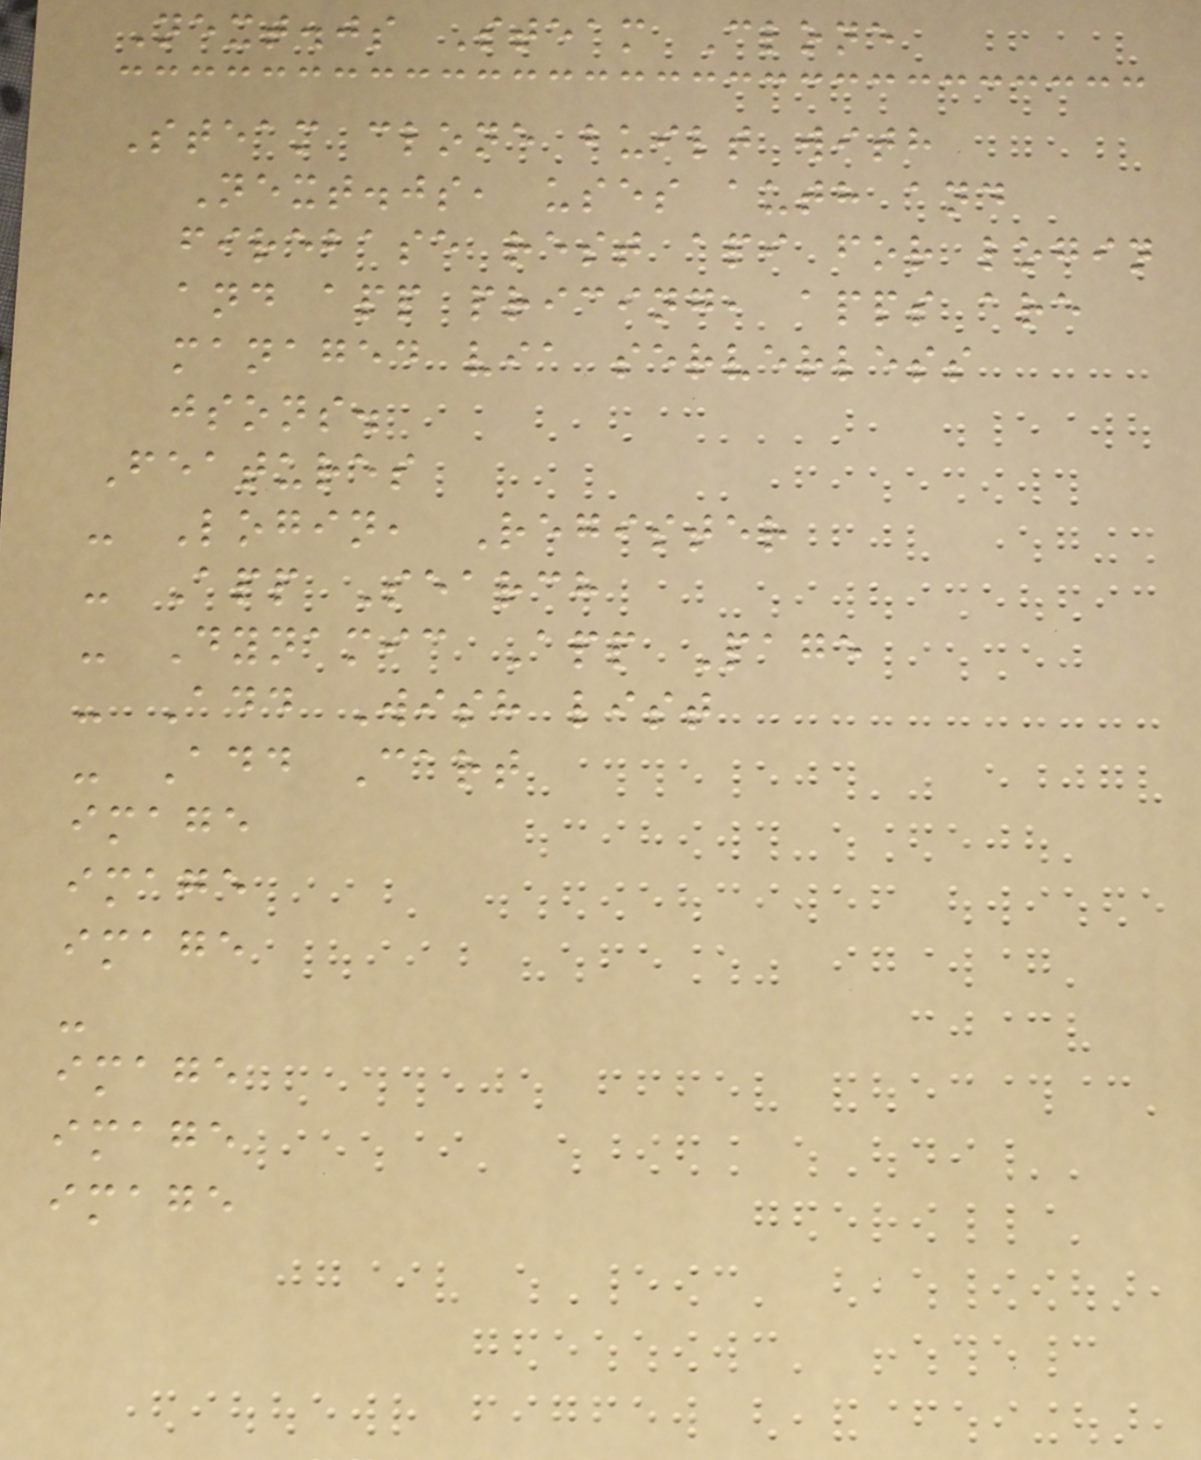Next.js Steam Clone
Steam clone built with
Next.js, uses auth and
firebase rest api for login
and app pricing, apps are
managed via serverless
jsons.
Features
- Login, Register
- App Search
- Dynamic App Page
- Add Wish list
- Add Cart
image
image
image
-
image
image
image
